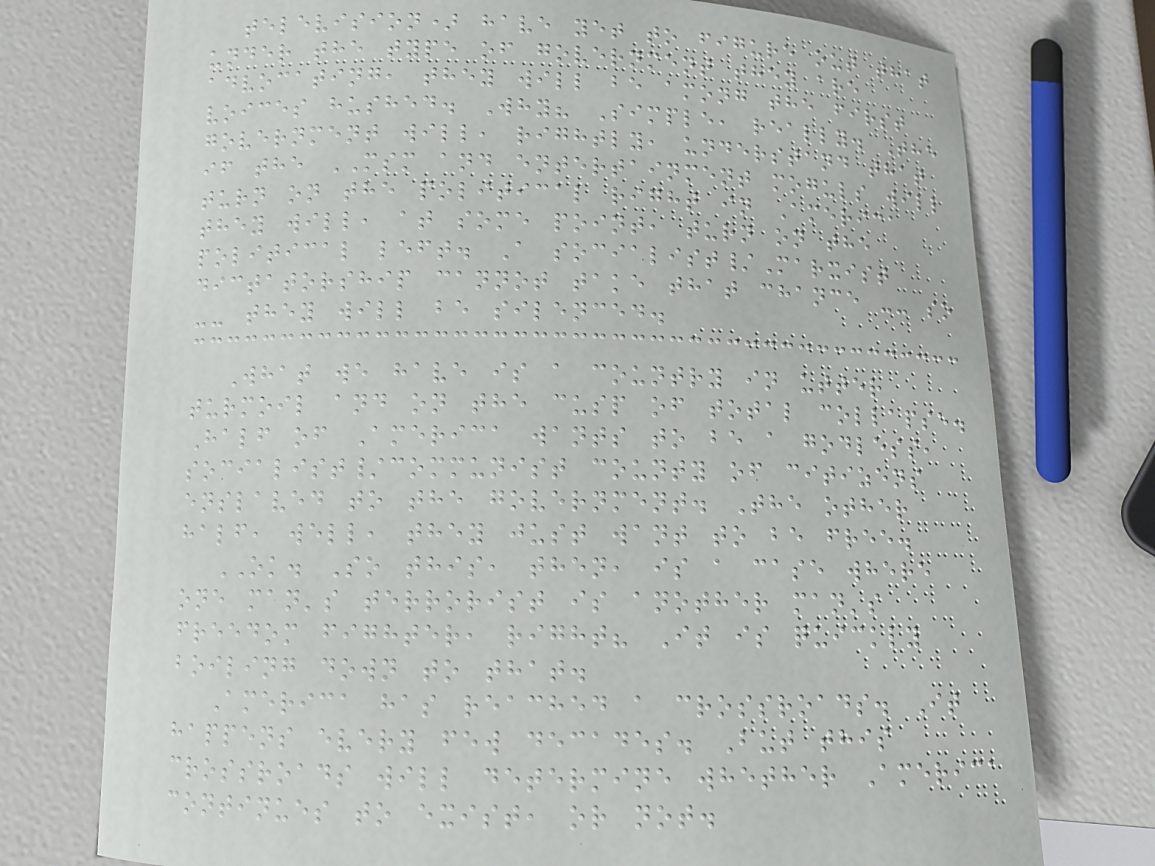television) have yet to figure out that
under the type of government they are
advocating, they will be among the first
voices hushed. Why? Simple, really. The
government will, rightly, understand that
if the MSM and entertainment moguls will
turn on the political right in America
they will, at some point, turn on the
political left. A socialist/Marxist
dictatorship cannot take that chance -- so
-- they will be silenced.
What we have is a country in utter
turmoil and on the cusp of total collapse.
Half of America wants to be a godless,
socialist/communist county of citizens
enslaved to the government. The other
half, well, they just want to be free.
OK. So this, then, is a case where
one man's terrorist is another man's
freedom fighter, right? It is quickly
boiling down to that.
America has reached a crossroads. It
happens every few decades. But this
crossroads will determine whether America
continues to exist, or not.
